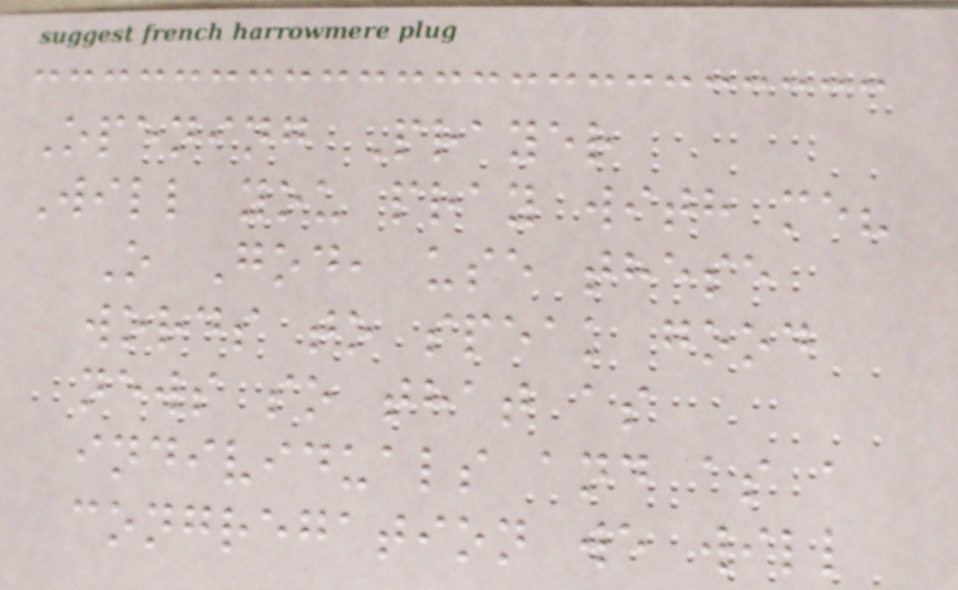Opening Prayer
Will you pray with me?
O God, use these
words to speak good
news so that as
individuals and as a
congregation we will
